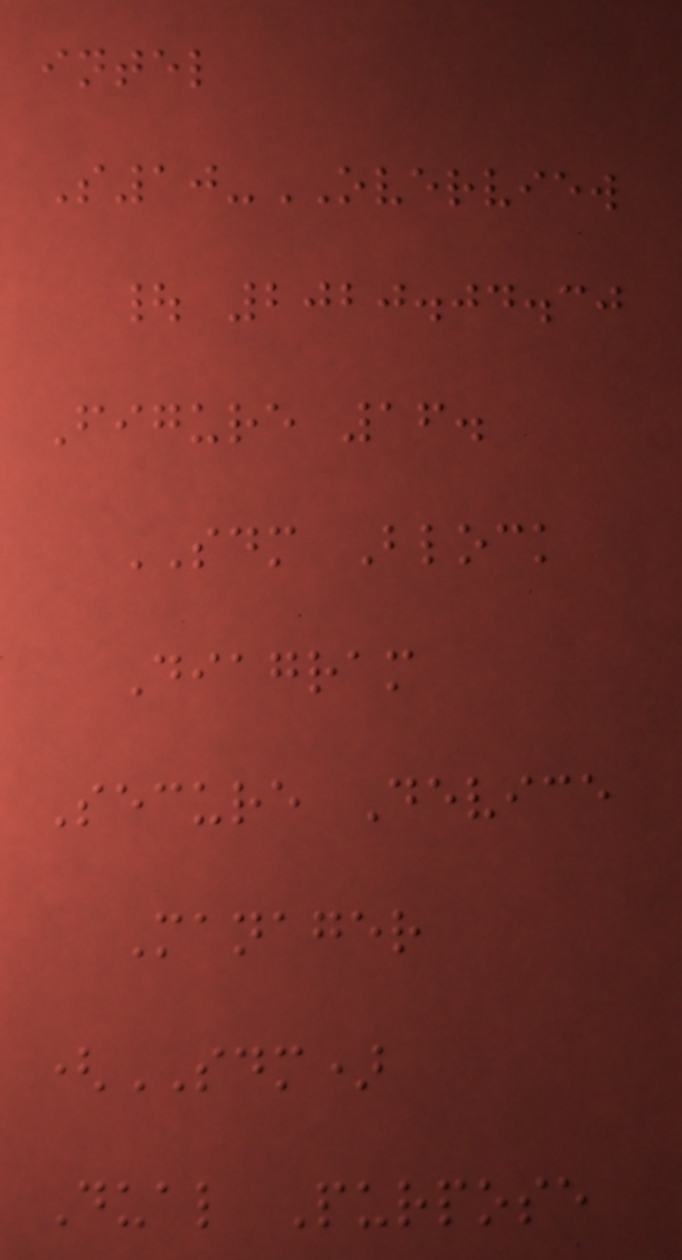intel
S10-OVERVIEW
| 2020.04.30
Figure 16.
SDM Block
Diagram
Secure Device
Manager
(SDM)
Dual Purpose
